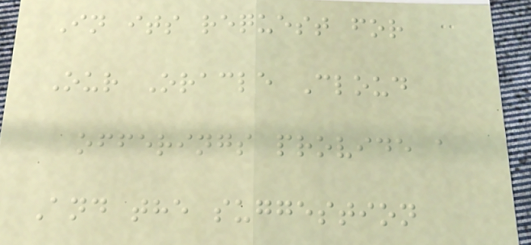In its request for
Our Oracle Cloud
offerings provide a
And the suggestion
